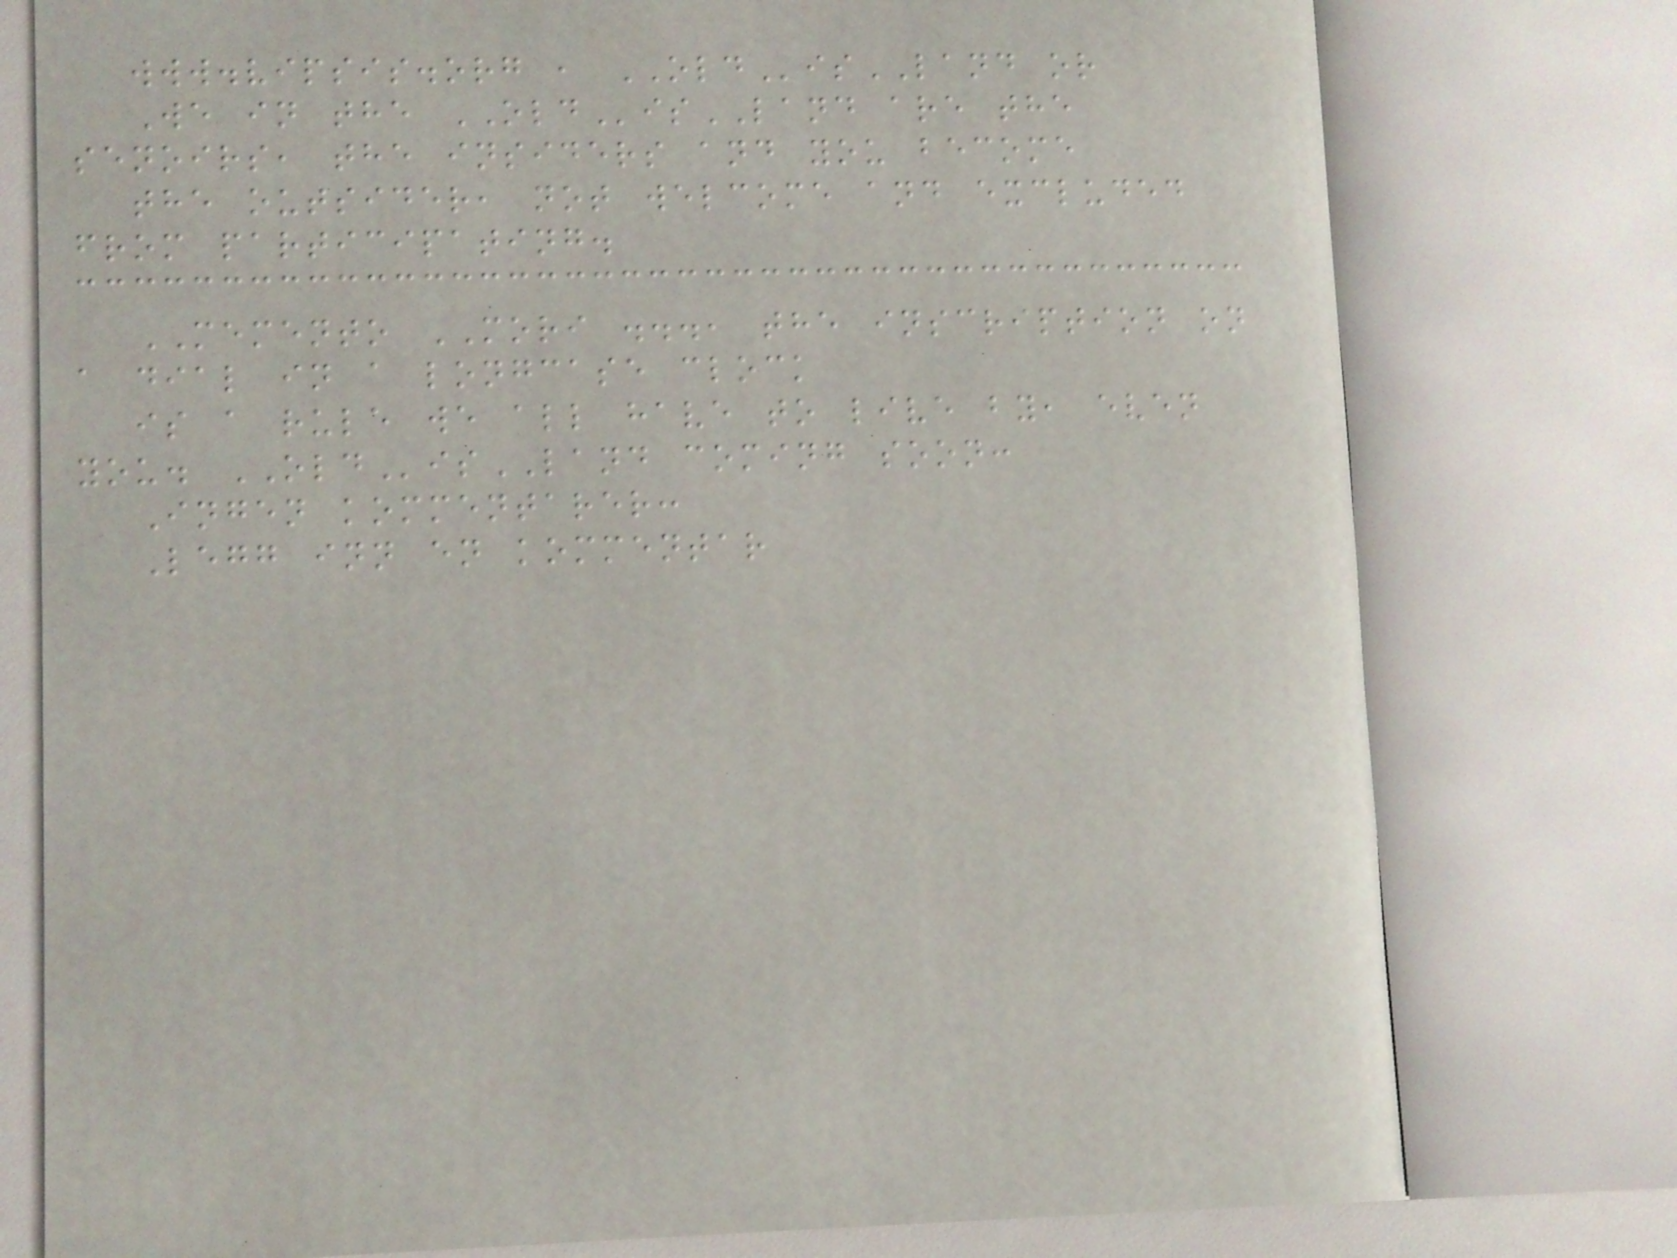www.vipsis.org , OLDisLAND or
We in the OLDisLAND are the
senoirs, the insiders and you become
the outsider, not welcome and excluded
from participating.
MEMENTO MORI ..., the inscription on
a dial in a longcase clock
is a rule we all have to live by, even
you. OLDisLAND coming soon:
Ingen kommentarer:
Legg inn en kommentar
